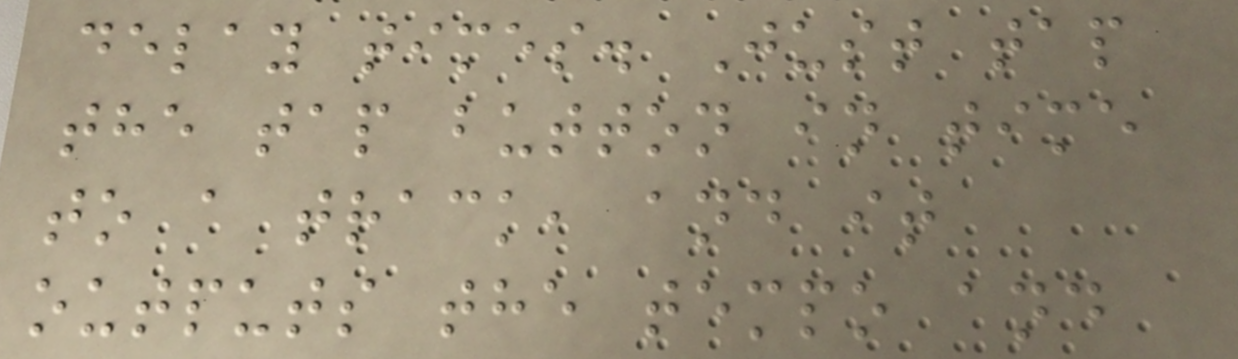delay times. Just tap
the tap button in time
to a track, and it
outputs the tempo and
